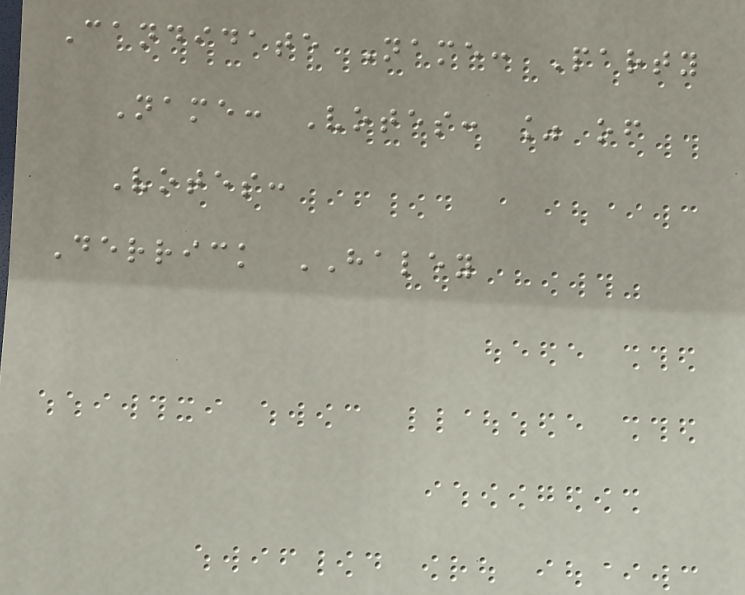Candidate Name: Party
Name: Votes: % of
Votes:
Derrick HALEY
